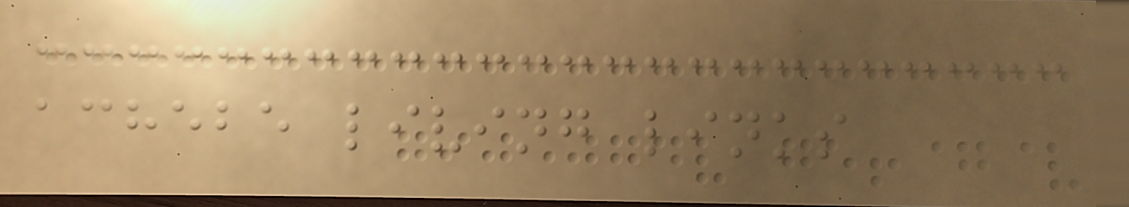achebe living links
